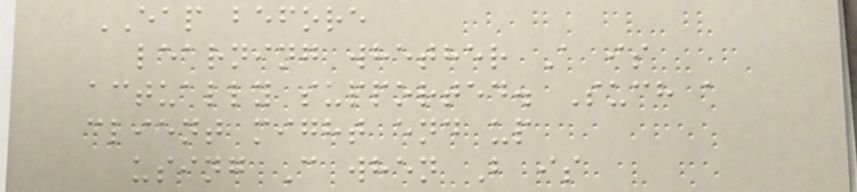EAP before
learning whether A is
actually supported. Such a
client might end up
using C when B is
